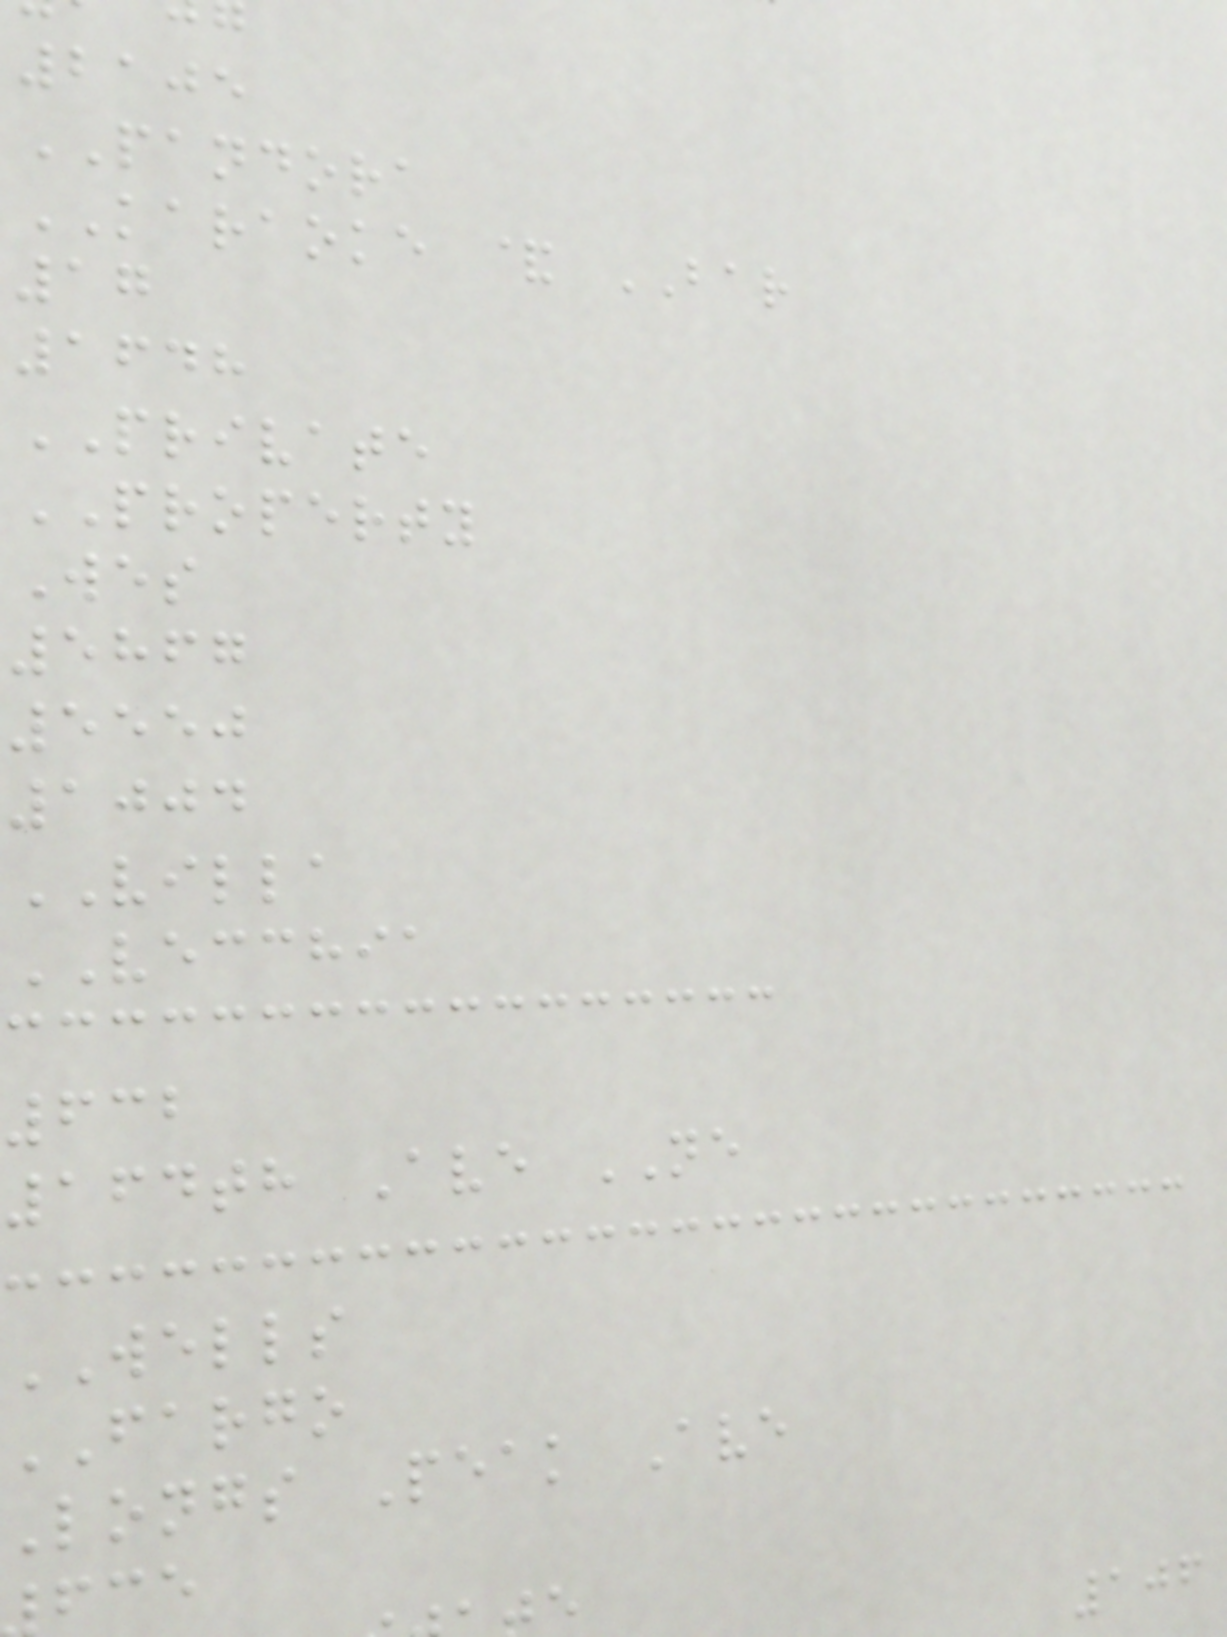2105
PANDORA
KARAOKE & BAR
17
1648
PRIVATE
PROPERTY
Wes
5867
5550
1004
VILLA
VECCHIA
632
164th Ave NE
WELLS
FARGO
Longs Peak Ave
106
